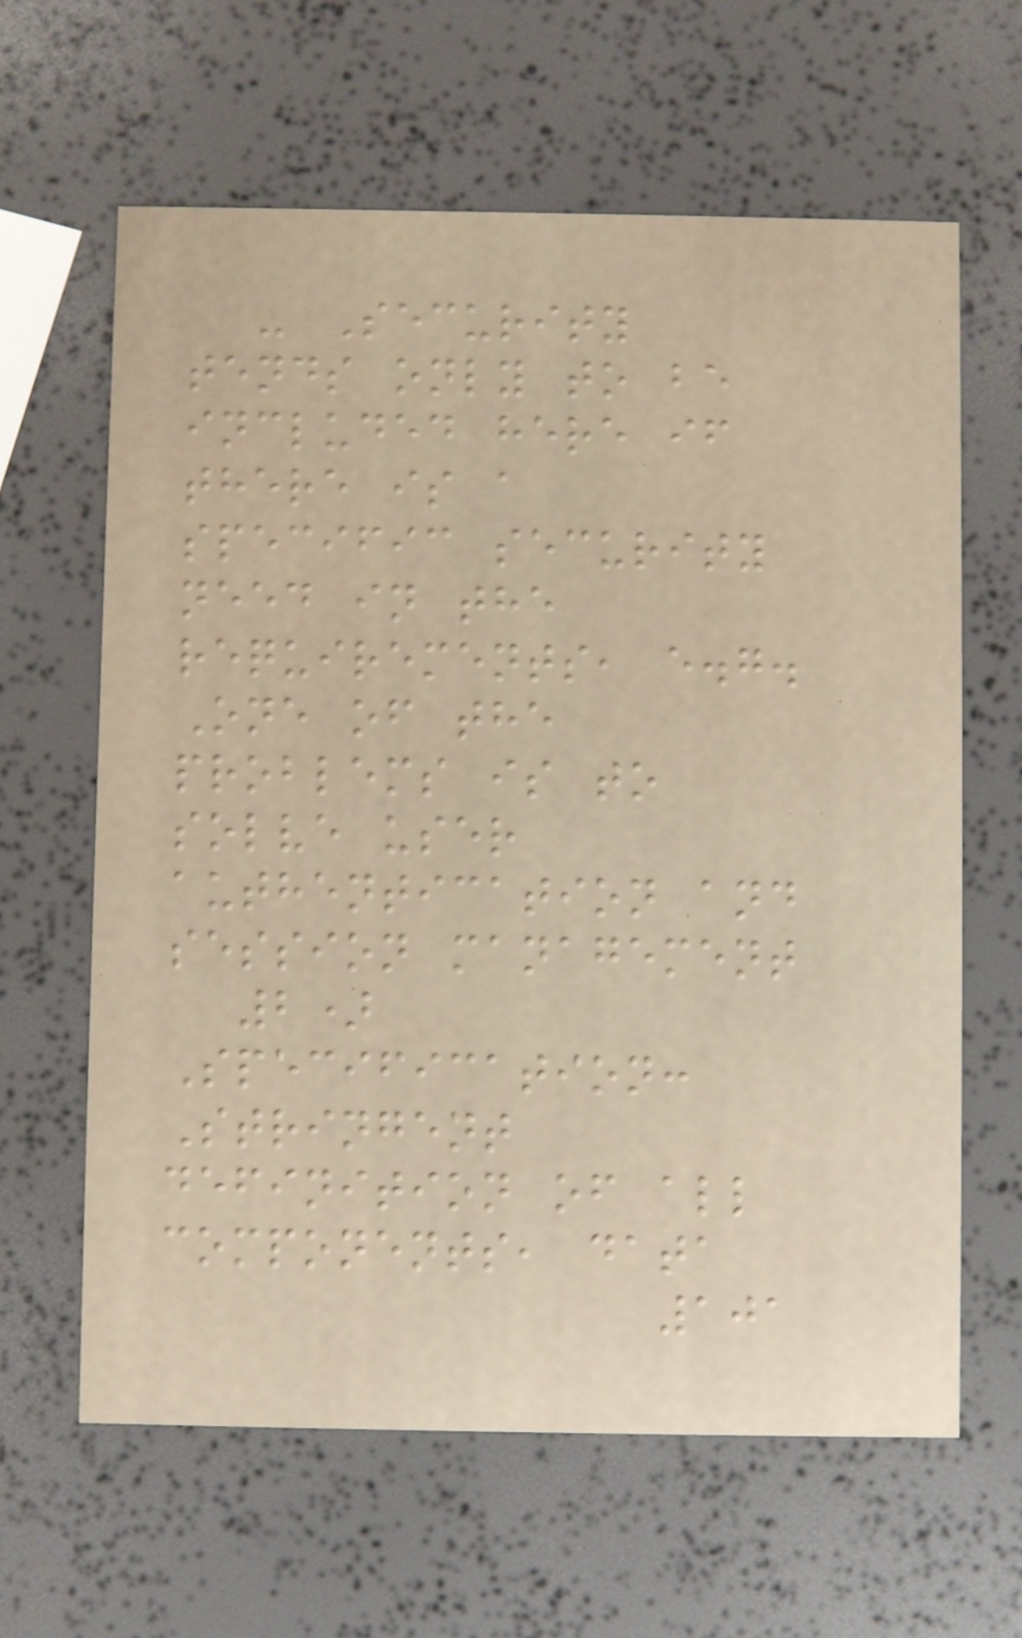- Security
tends only to be
included here if
there is a
specific security
need in the
requirements, e.g.
One of the
problems is to
solve user
authentication and
session management
2)
Specification:
Stringent
definition of all
components, data
101
